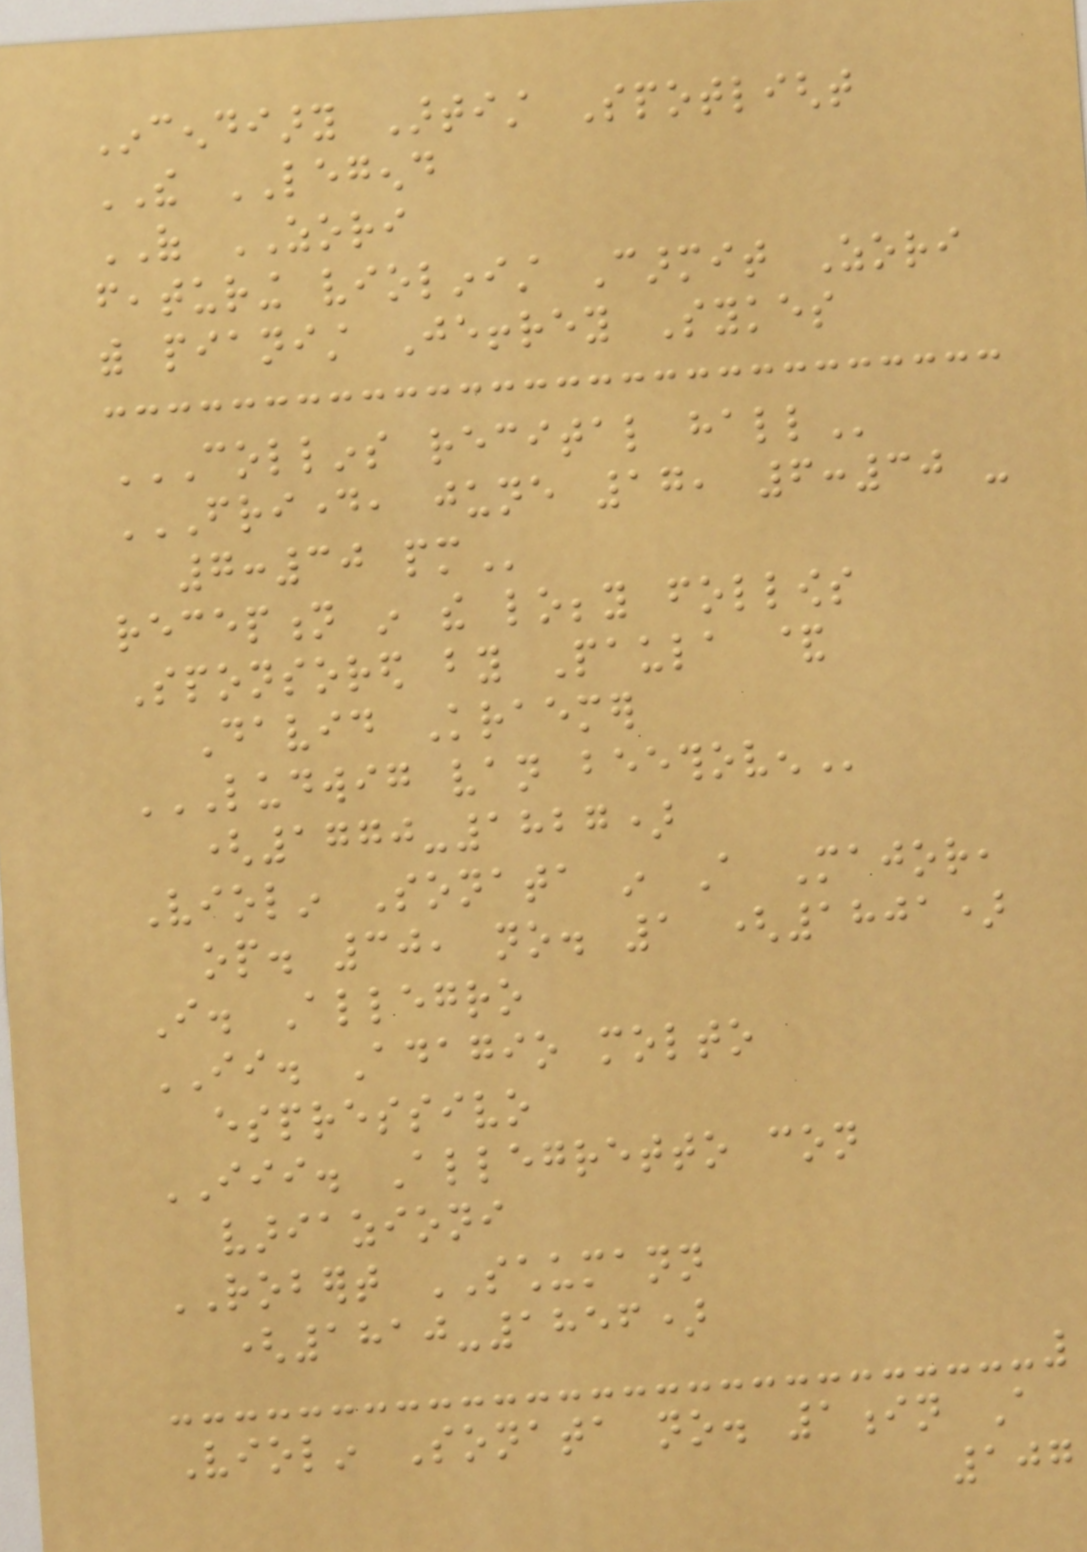Incendiary Artist Spotlight
THE LEGEND
OF ZORI
featuring violinist Carmit Zori
with pianist Jeffrey Sykes
COLLINS RECITAL HALL
FRIDAY, JUNE 17, 6:30 -
7:30 PM
reception in the lobby follows
Sponsored by Paula &
David Kraemer
LUDWIG VAN BEETHOVEN
(1770-1827)
Violin Sonata in A Major,
op. 30, no. 1 (1801)
I. Allegro
II. Adagio molto
espressivo
III. Allegretto con
variazioni
ROBERT SCHUMANN
(1810-1856)
Violin Sonata no. 1in A
107
